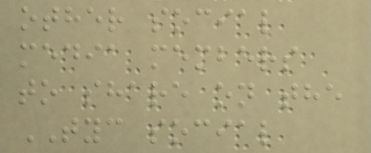other social
media members
to share on the
TYC social
